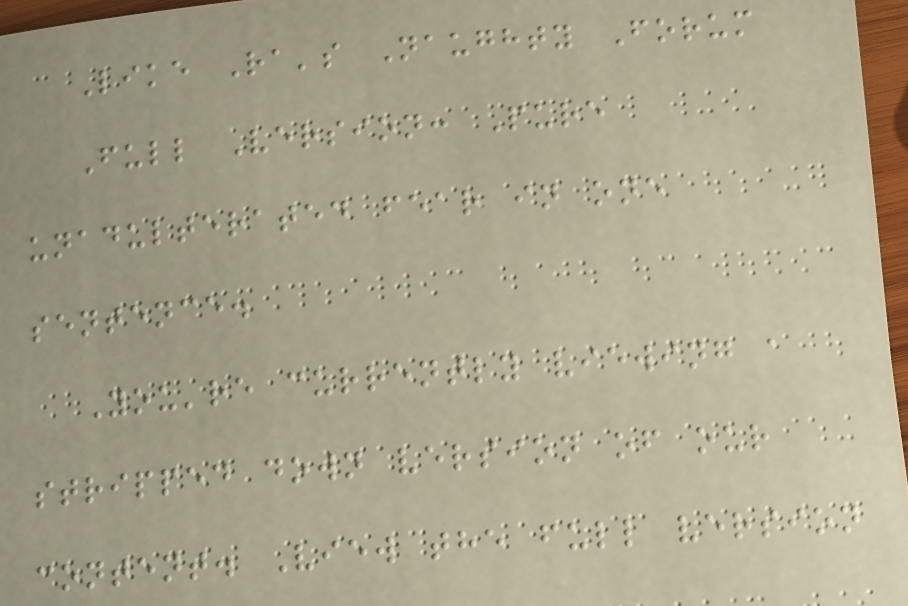Like Ra's Naughty Forum
Full Version: Pure
unadulterated fear in one
sentence.
You're currently viewing a
stripped down version of our
content. View the full version
